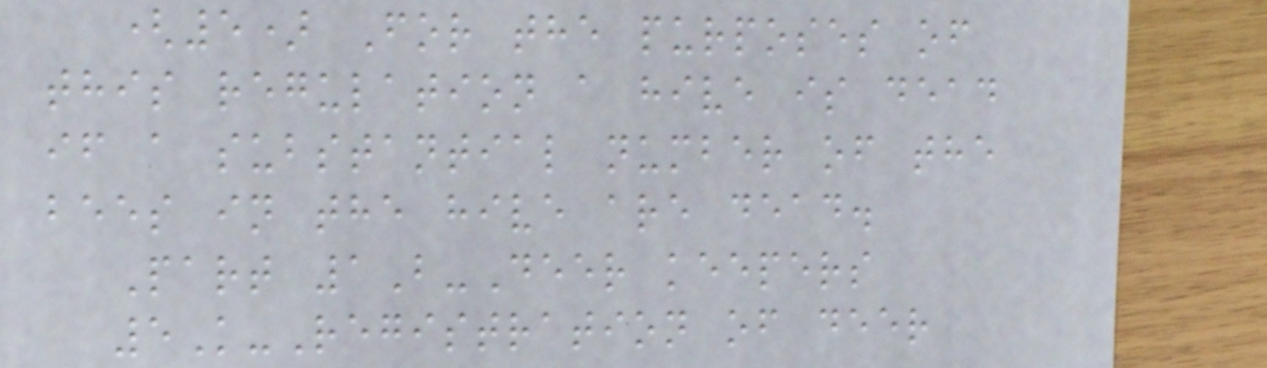(5) For the purposes of
this regulation a hive is dead
if a substantial number of the
bees in the hive are dead.
Part 1B-Deer keepers
5K-Registration of deer
